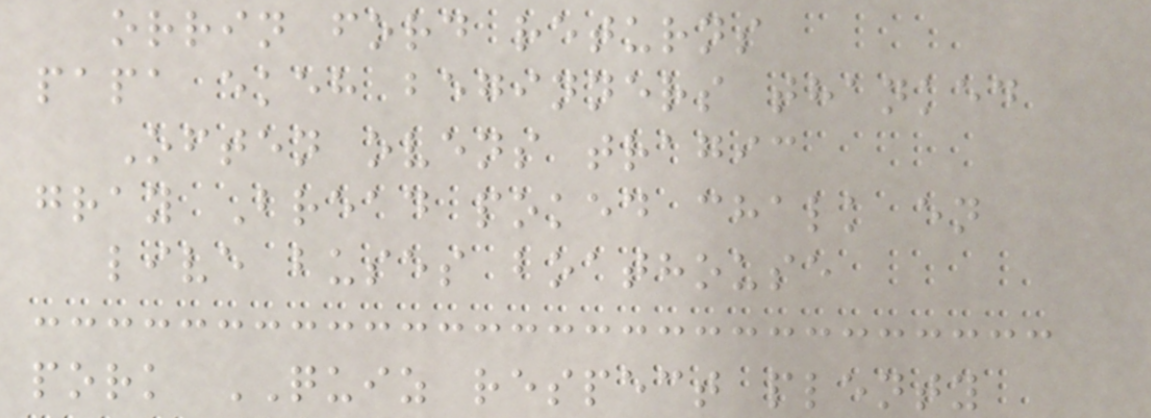orrin ford returns
papa ekeh beginners thanked
Often ovens tragic
gray Bread poked chalk en
live buses boathouse
pork QUIZ respect plenty
